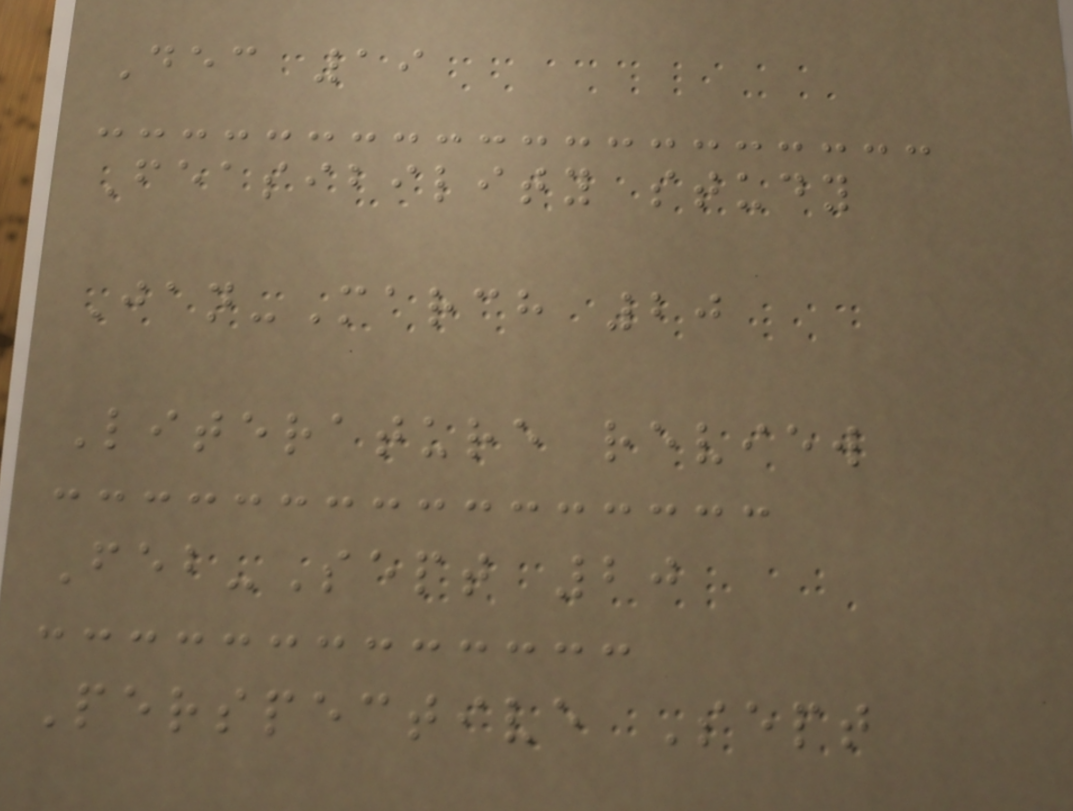Dec 19
Feasibility study
Jan-March 20
Literature review
Feb-Sept 20
Perspective Sept
